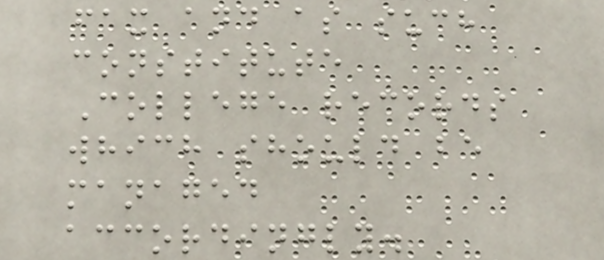fax and as such
constitute
College records
which should be
managed
accordingly.
